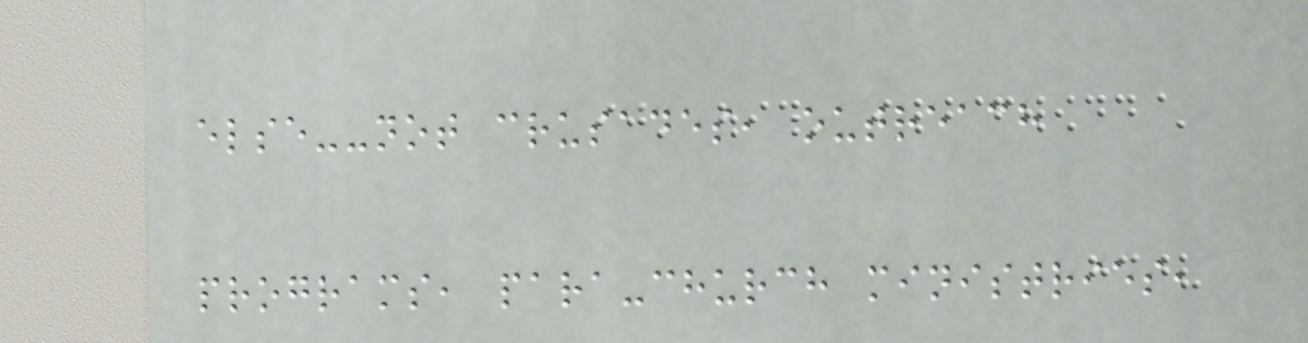else--not crusades, outreach
programs, para-church ministries,
